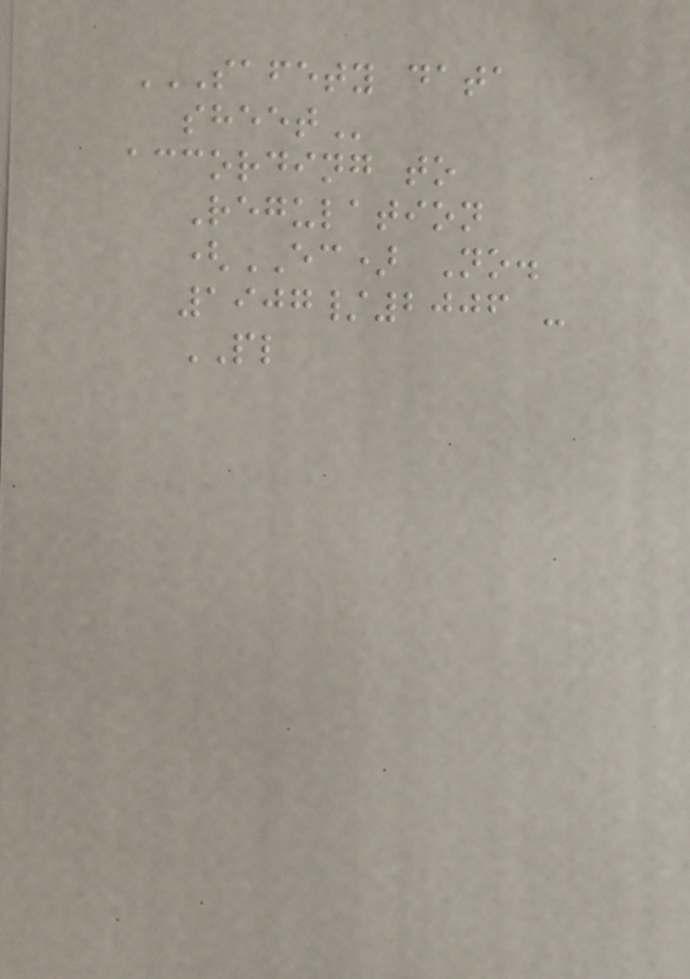SAFETY DATA
SHEET
according to
Regulation
(EC) No.
1907/2006 -
PL
